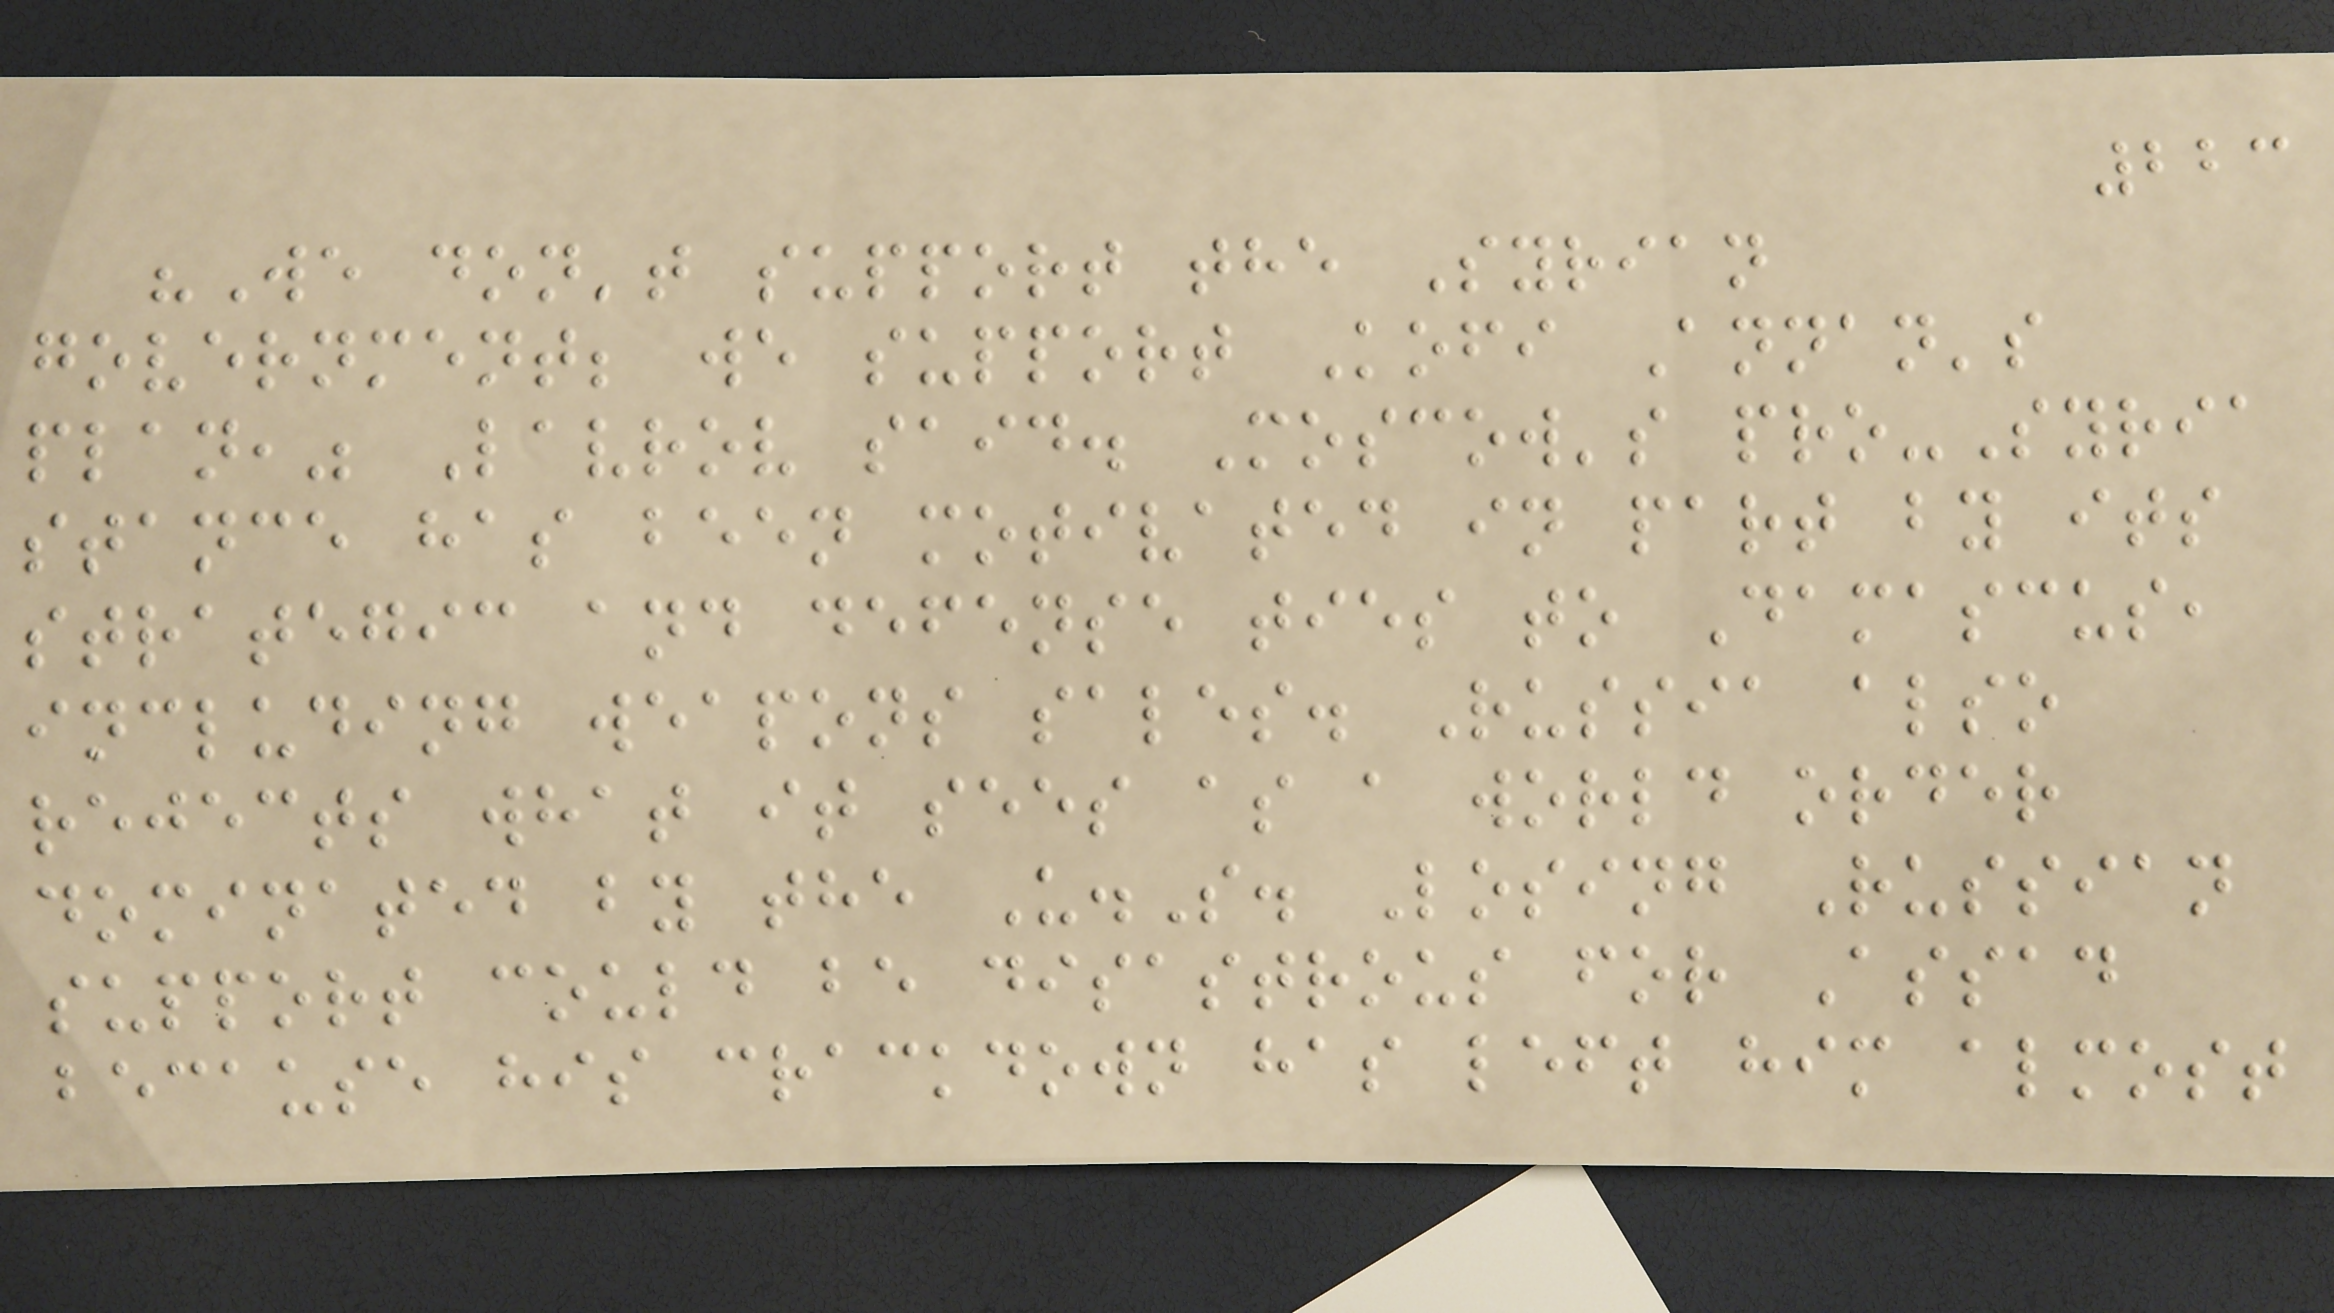223
"We don't support the Syrian
government; we support Kofi Annan's
plan," Lavrov said. Moscow's pro-Syria
stance has been motivated in part by its
strategic and defense ties to Damascus,
including weapons sales. Russia also
rejects what it sees as a world order
dominated by the U.S. Losing Russian
support could be disastrous for Assad
because his crackdown has left him almost
